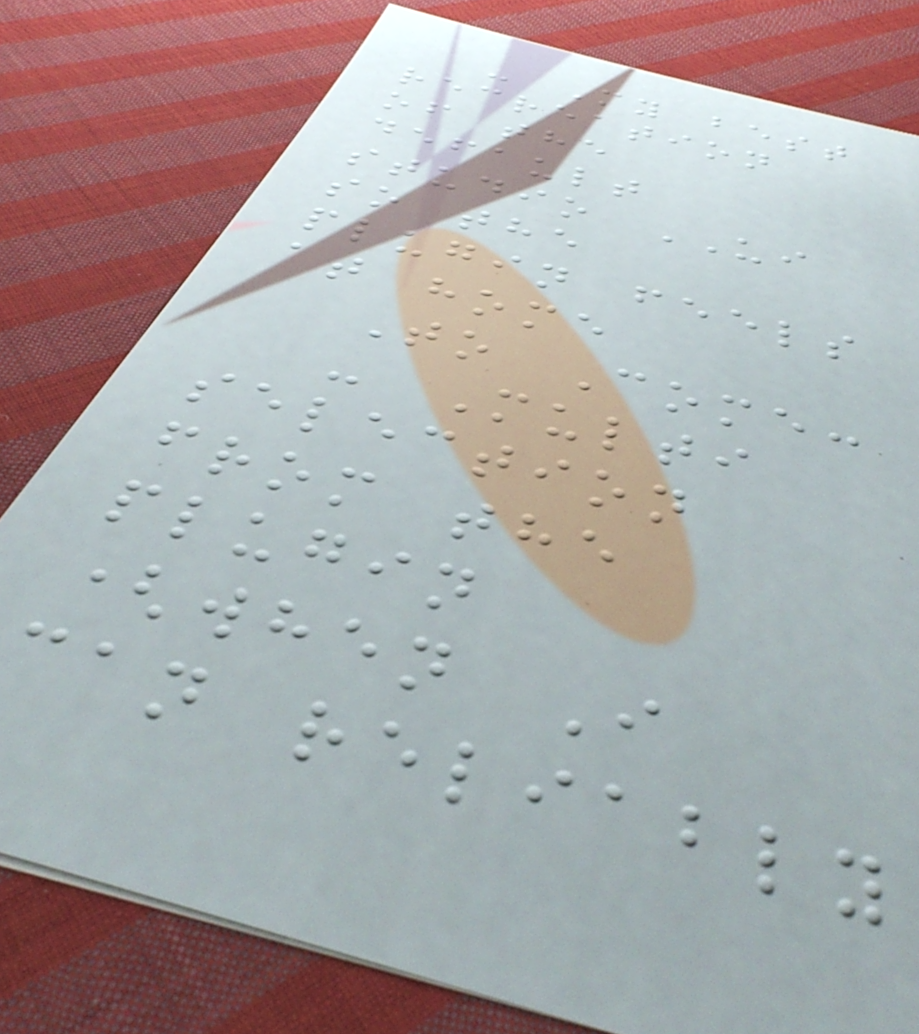- My best
recreation
of the
default
studio UI
so the
plugin feels
at home
To Come:
- Multi
selection
from the
plugin
(when I
can reliably
